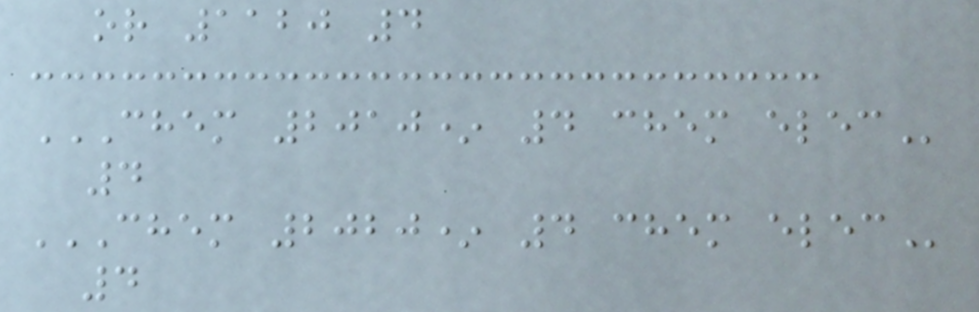or 1120 4
CHEM 2010* 4 CHEM ELEC
4
CHEM 2020* 4 CHEM ELEC
4
